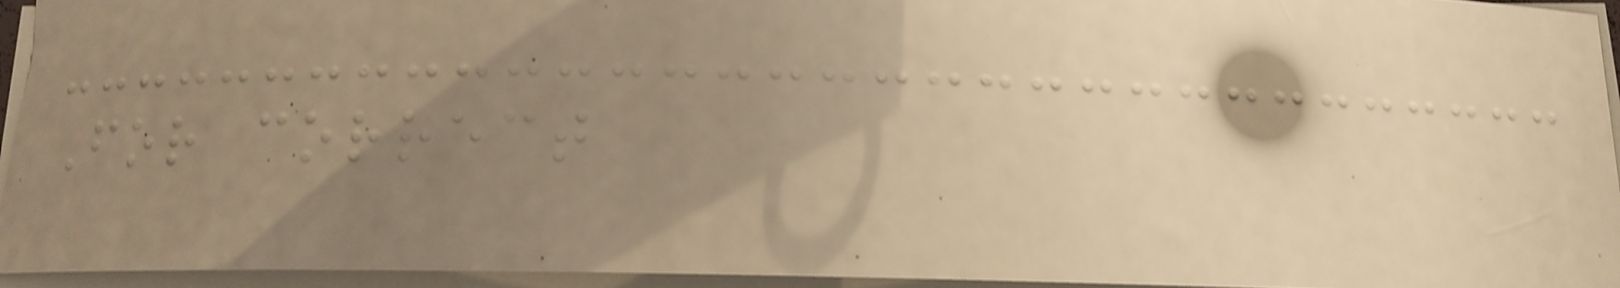For correct
